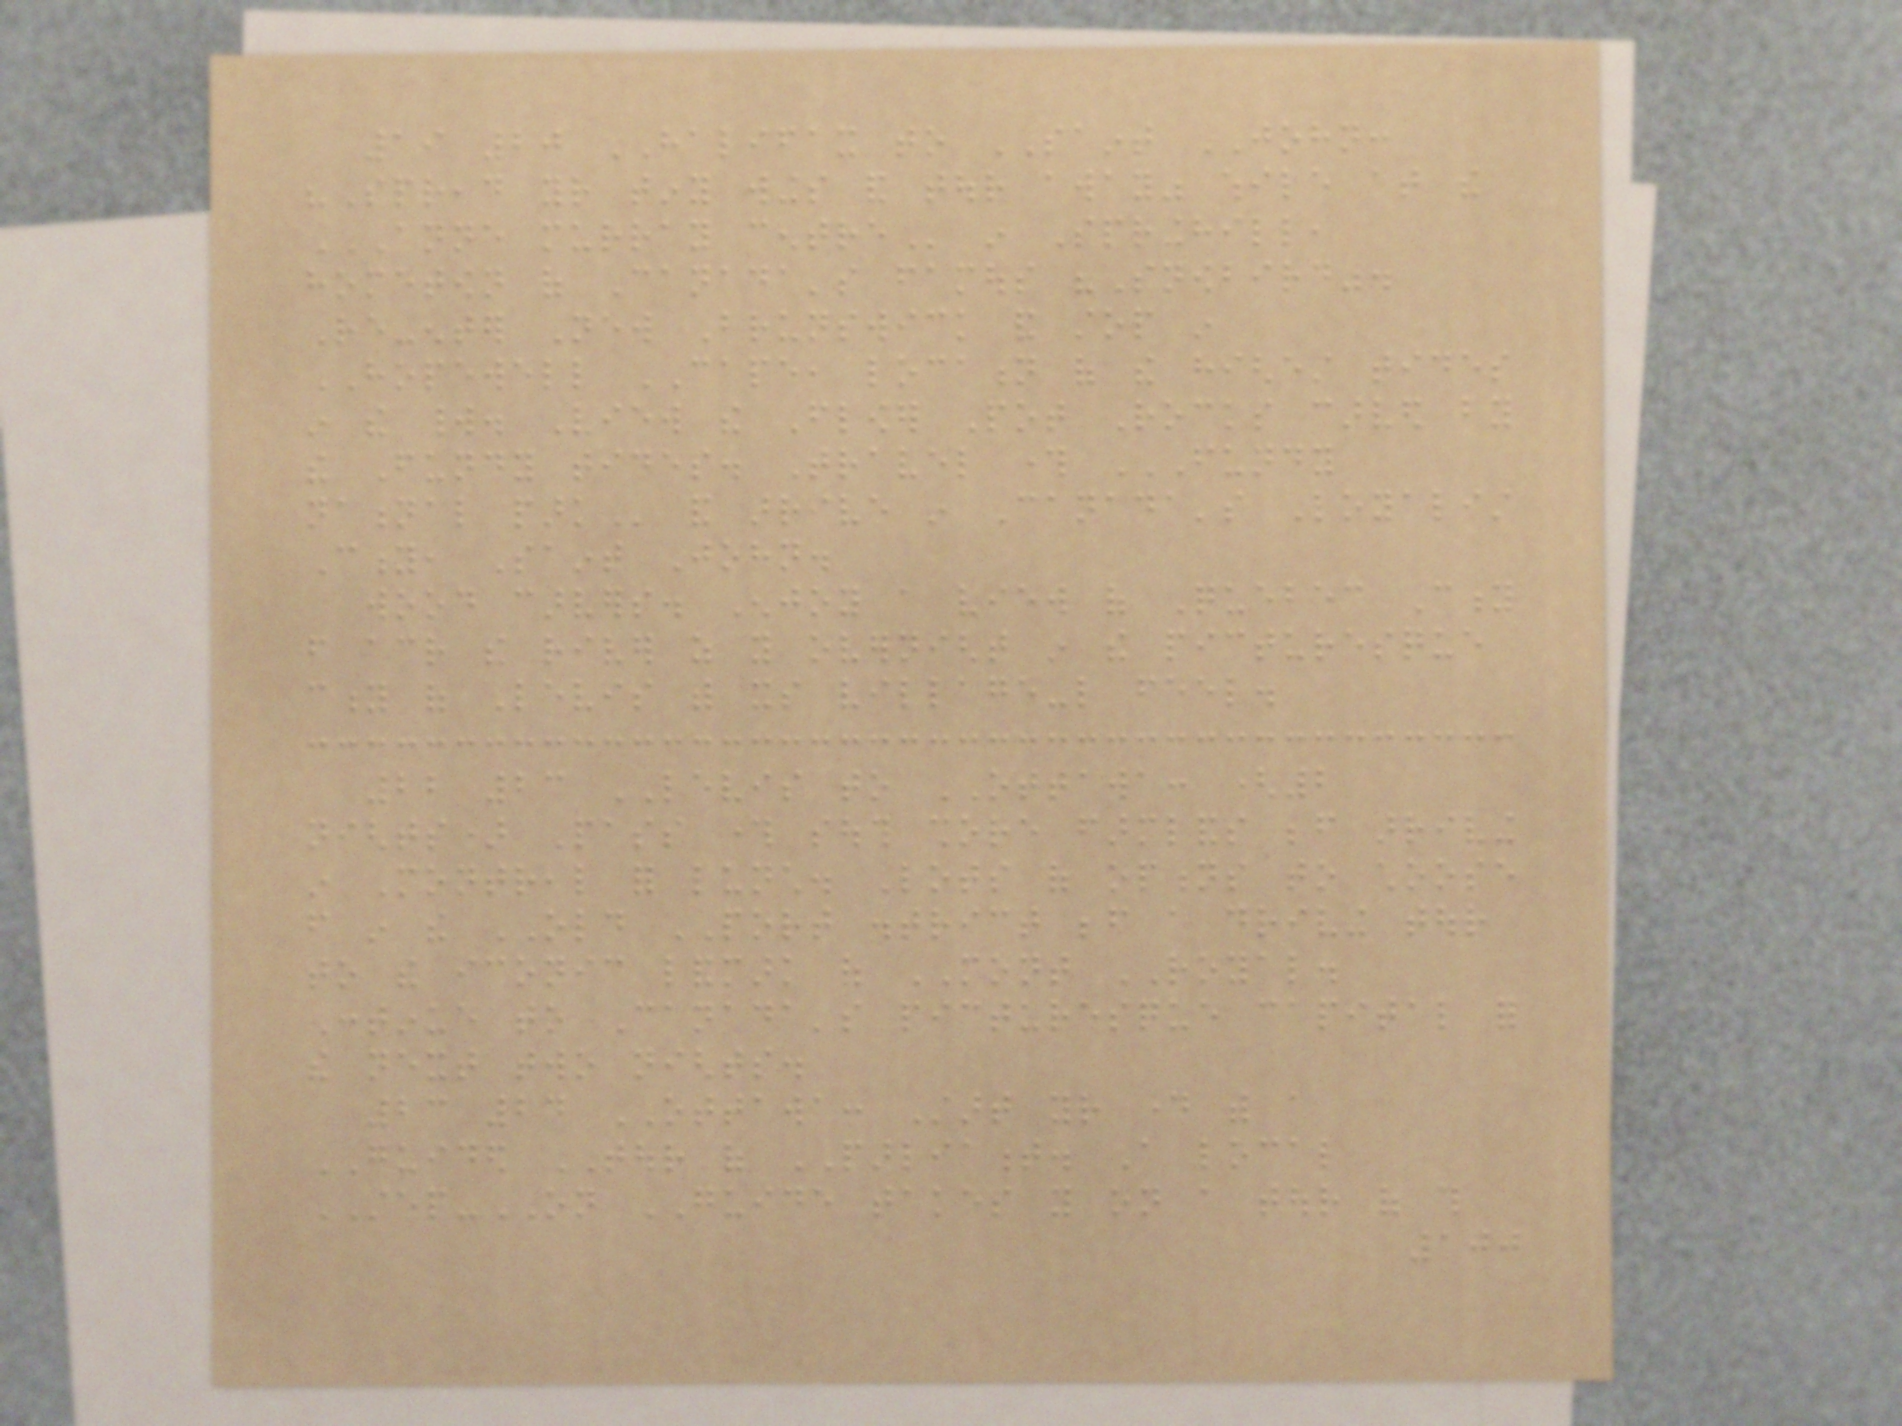19 20 HALIFAX to SAINT JOHN:
"Spread your tiny wings and tour away" while at the
ANNE MURRAY CENTRE in Springhill,
hometown of Canada's famous "Snowbird".
Re-enter New Brunswick and stop in
HOPEWELL CAPE, location of the highest tides
in the world. View the Flower Pot Rocks carved by
the Fundy tides. Travel through FUNDY
NATIONAL PARK and arrive in Canada's Loyalist
City, Saint John.
wood carvers. Enjoy a view of Quebec City
from across the river as you overnight in the picturesque
city of Levis with its village-like feel.
22 23 LEVIS to OTTAWA: (2
nights) Pass through south shore farmlands before arriving
in Montreal for lunch. Lots of options to choose
from in the OLD PORT district before a driving tour
to the iconic landmark of MONT ROYAL.
Continue to Canada's picturesque capital for
the next two nights.
23 24 OTTAWA: Start your day with a
GUIDED TOUR of PARLIAMENT. A local
STEP-ON GUIDE takes you on a tour of this
100
